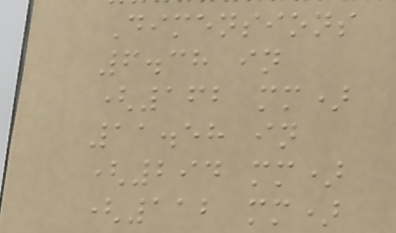Dimensions
6.38 in
(162 mm)
11.58 in
(294 mm)
(112 mm)
